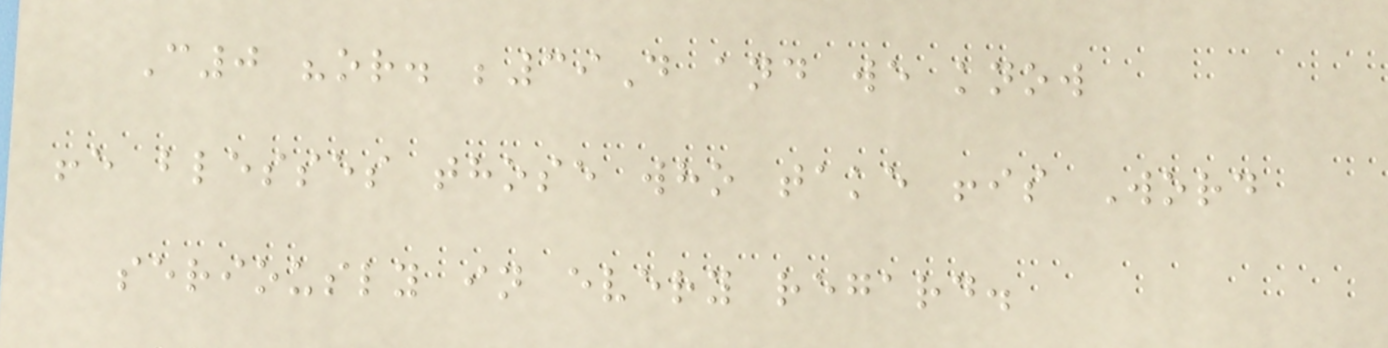C0 "or. ;39D and we know
!e blesses those who take !is Word
seriously in every regard.
